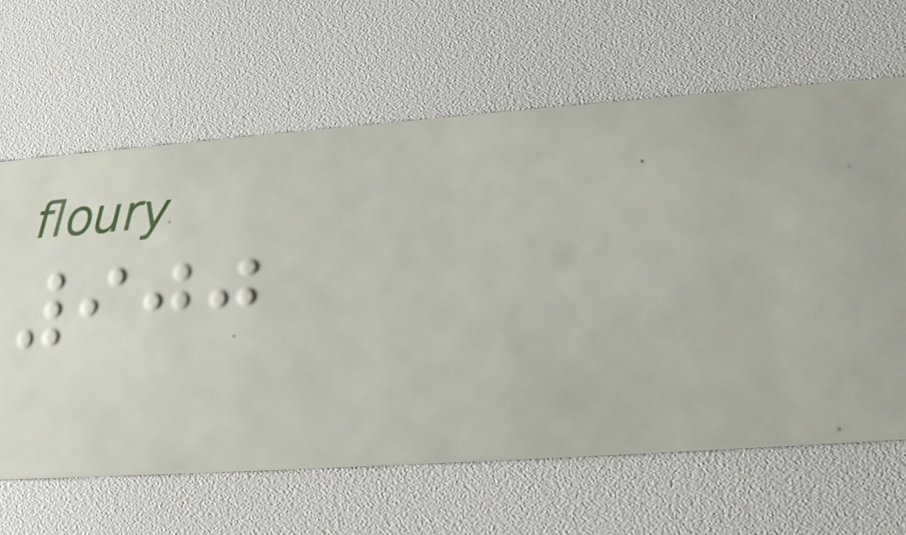900
